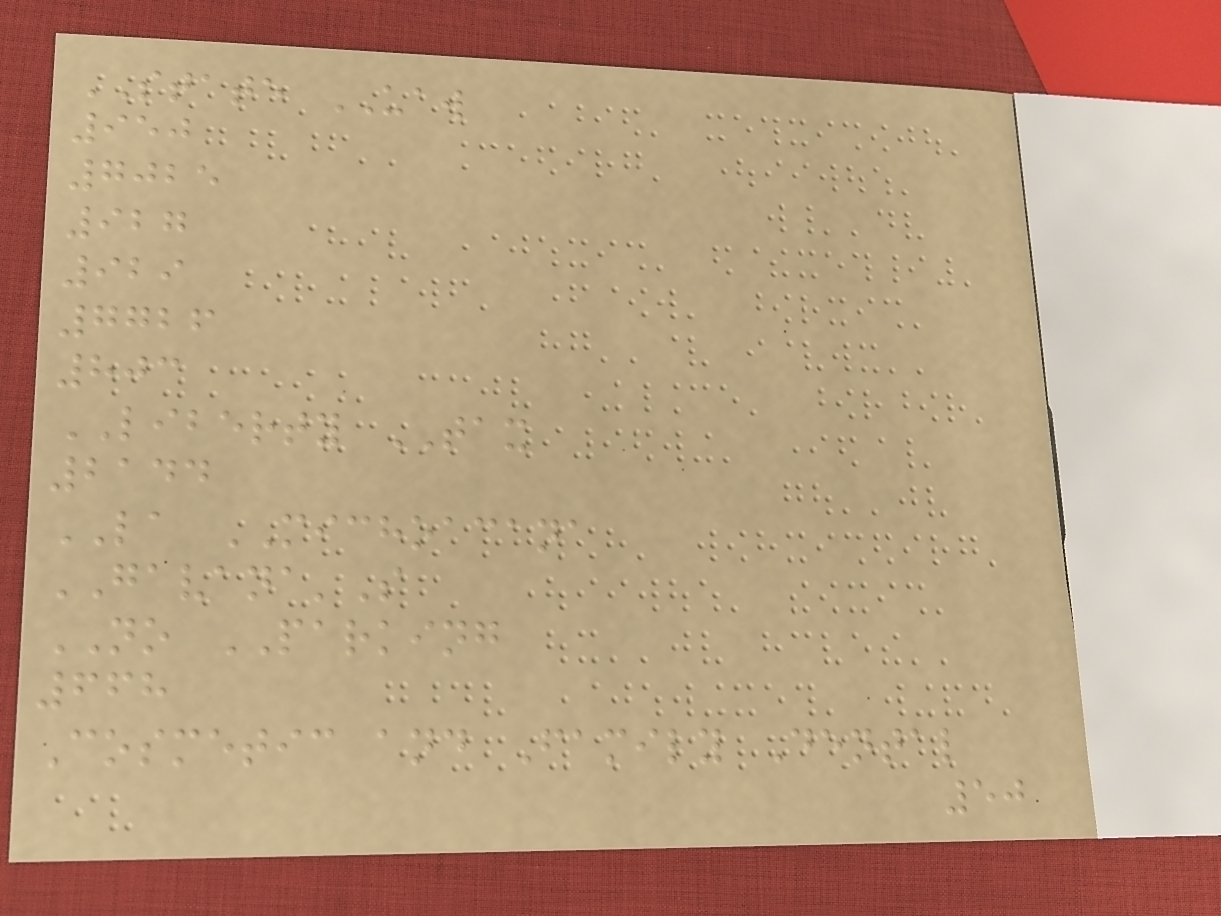STATE UAW
950
7025
927
929
7726
803
LIBERTY TAX
2144
LA MICHOACANA
GAVANA'S
NO PARKING
668
Cosmetic and Family Dental
50
